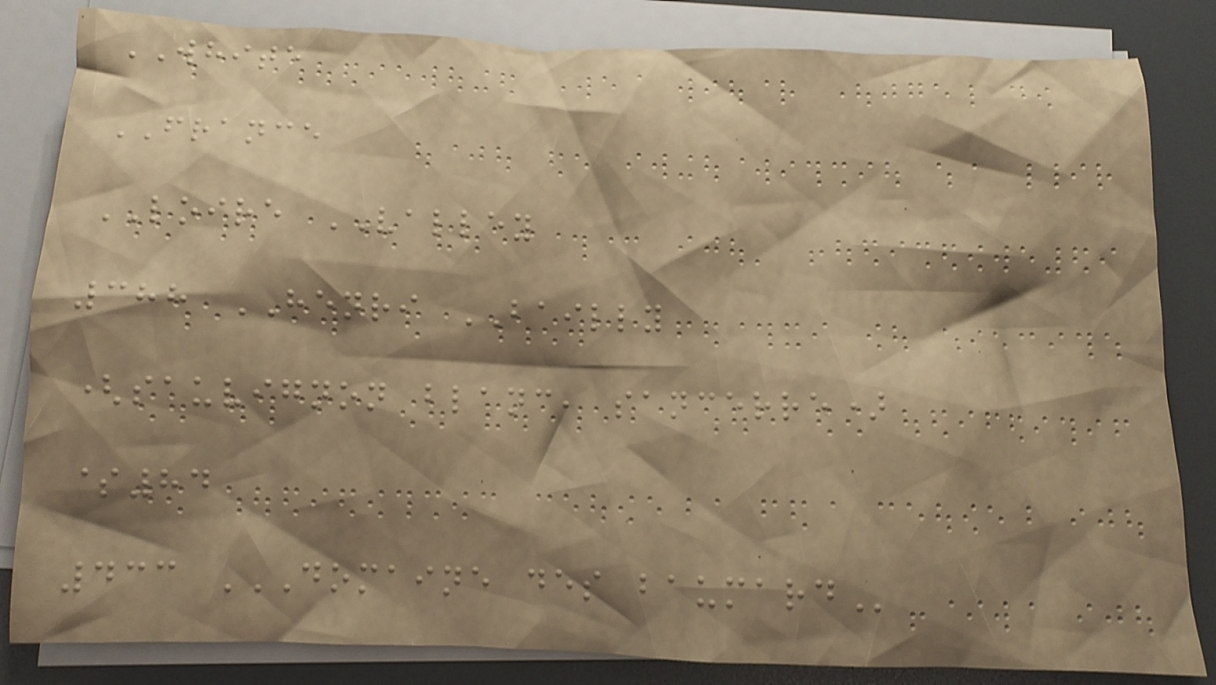WHITE
FRANCE
LOIRE VALLEY
388 HENRI BAILLY
(sauvignon blanc, sancerre)
$84
433 DOMAINE DES BAUMARD
